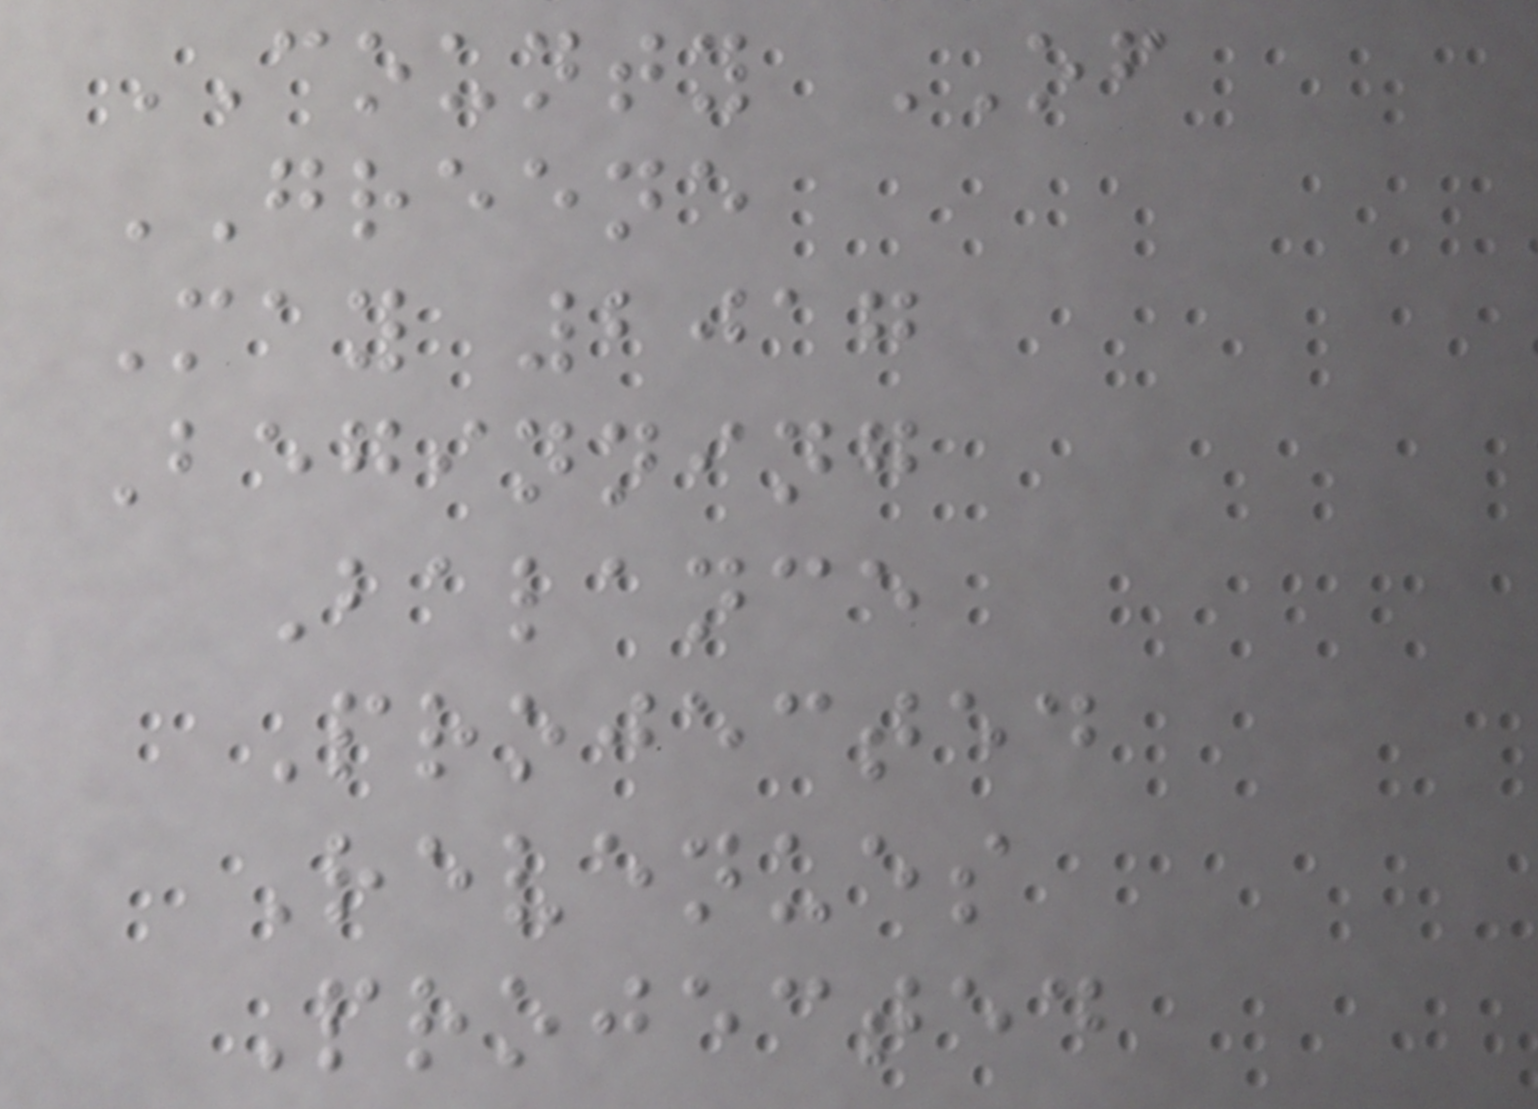COUNTY OF
GREENE
May 2017
Beginning
Balance
Projected
Revenues
Projected
